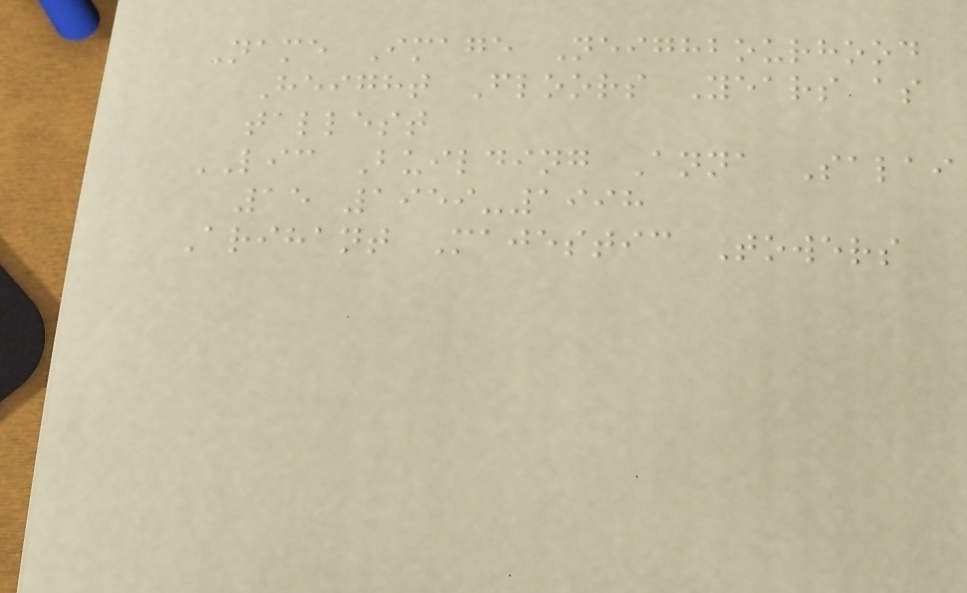Name Image Neighbourhood
Height Floors Years as
tallest
LIC Building Anna Salai
15 1959-1998
Arihant Majestic Towers
